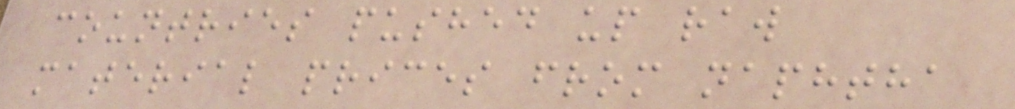countries pushed up raw
material prices from naphtha
